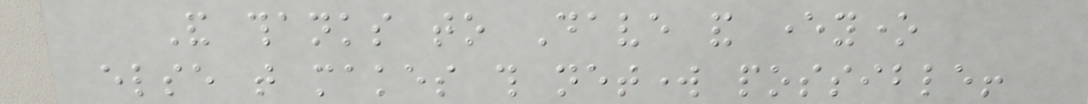And thanks to Dave and everyone
else that makes this network possible!
